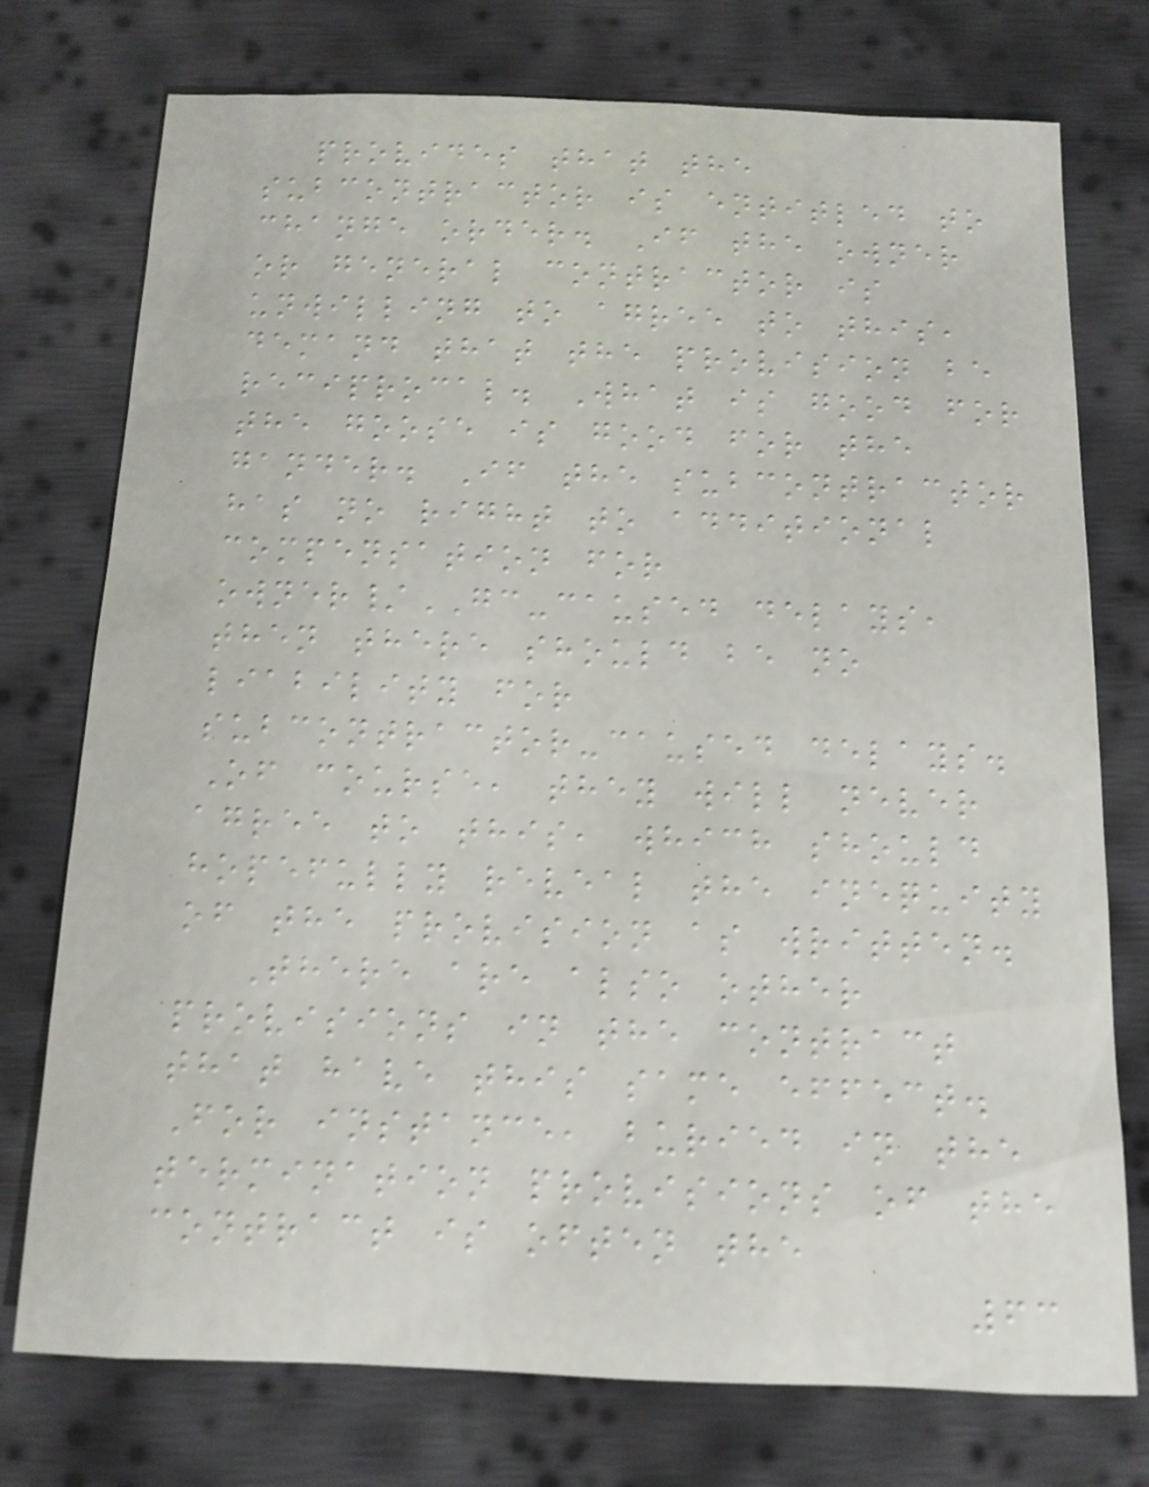provides that the
subcontractor is entitled to
change order. If the owner
or general contractor is
unwilling to agree to this,
demand that the provision be
reciprocal. What is good for
the goose is good for the
gander. If the subcontractor
has no right to additional
compensation for
owner/GC-caused delays,
then there should be no
liability for
subcontractor-caused delays.
Of course, they will never
agree to this, which should
hopefully reveal the inequity
of the provision as written.
There are also other
provisions in the contract
that have this same effect.
For instance, buried in the
termination provisions of the
contract is often the
63
